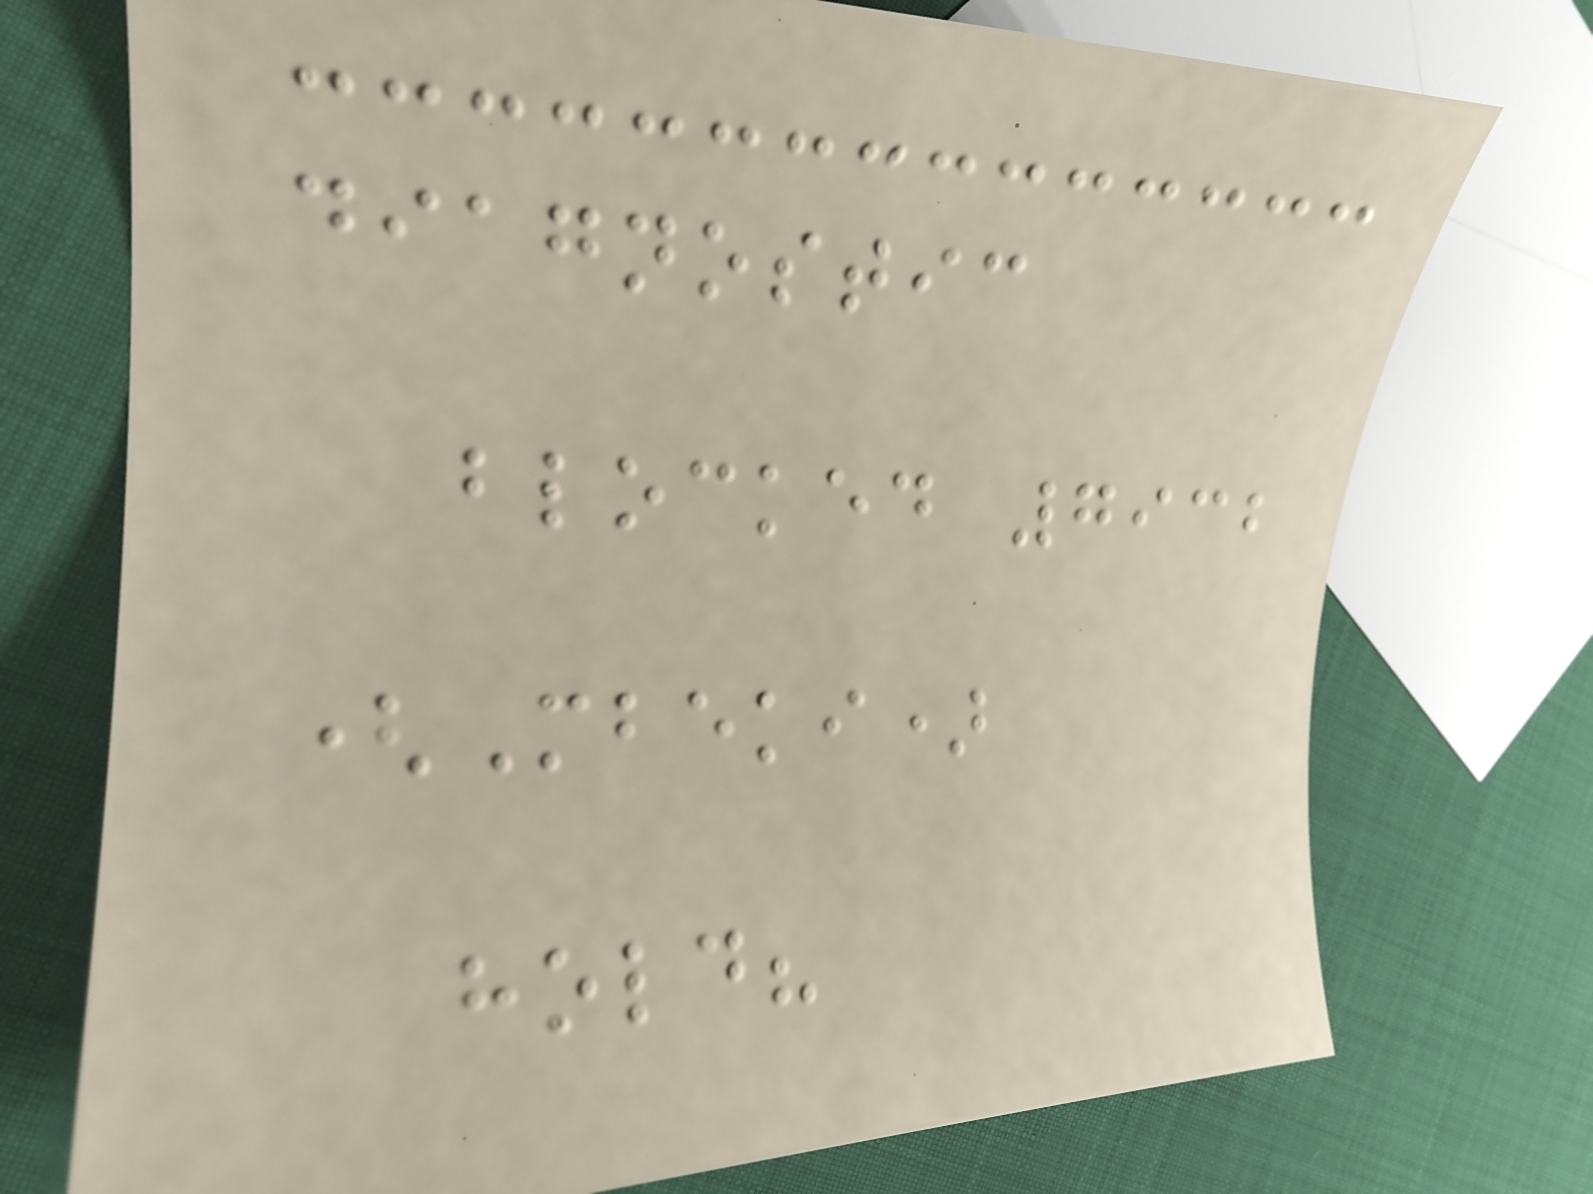diagnostic
blocked 7932
(Mbeki)
hold?
